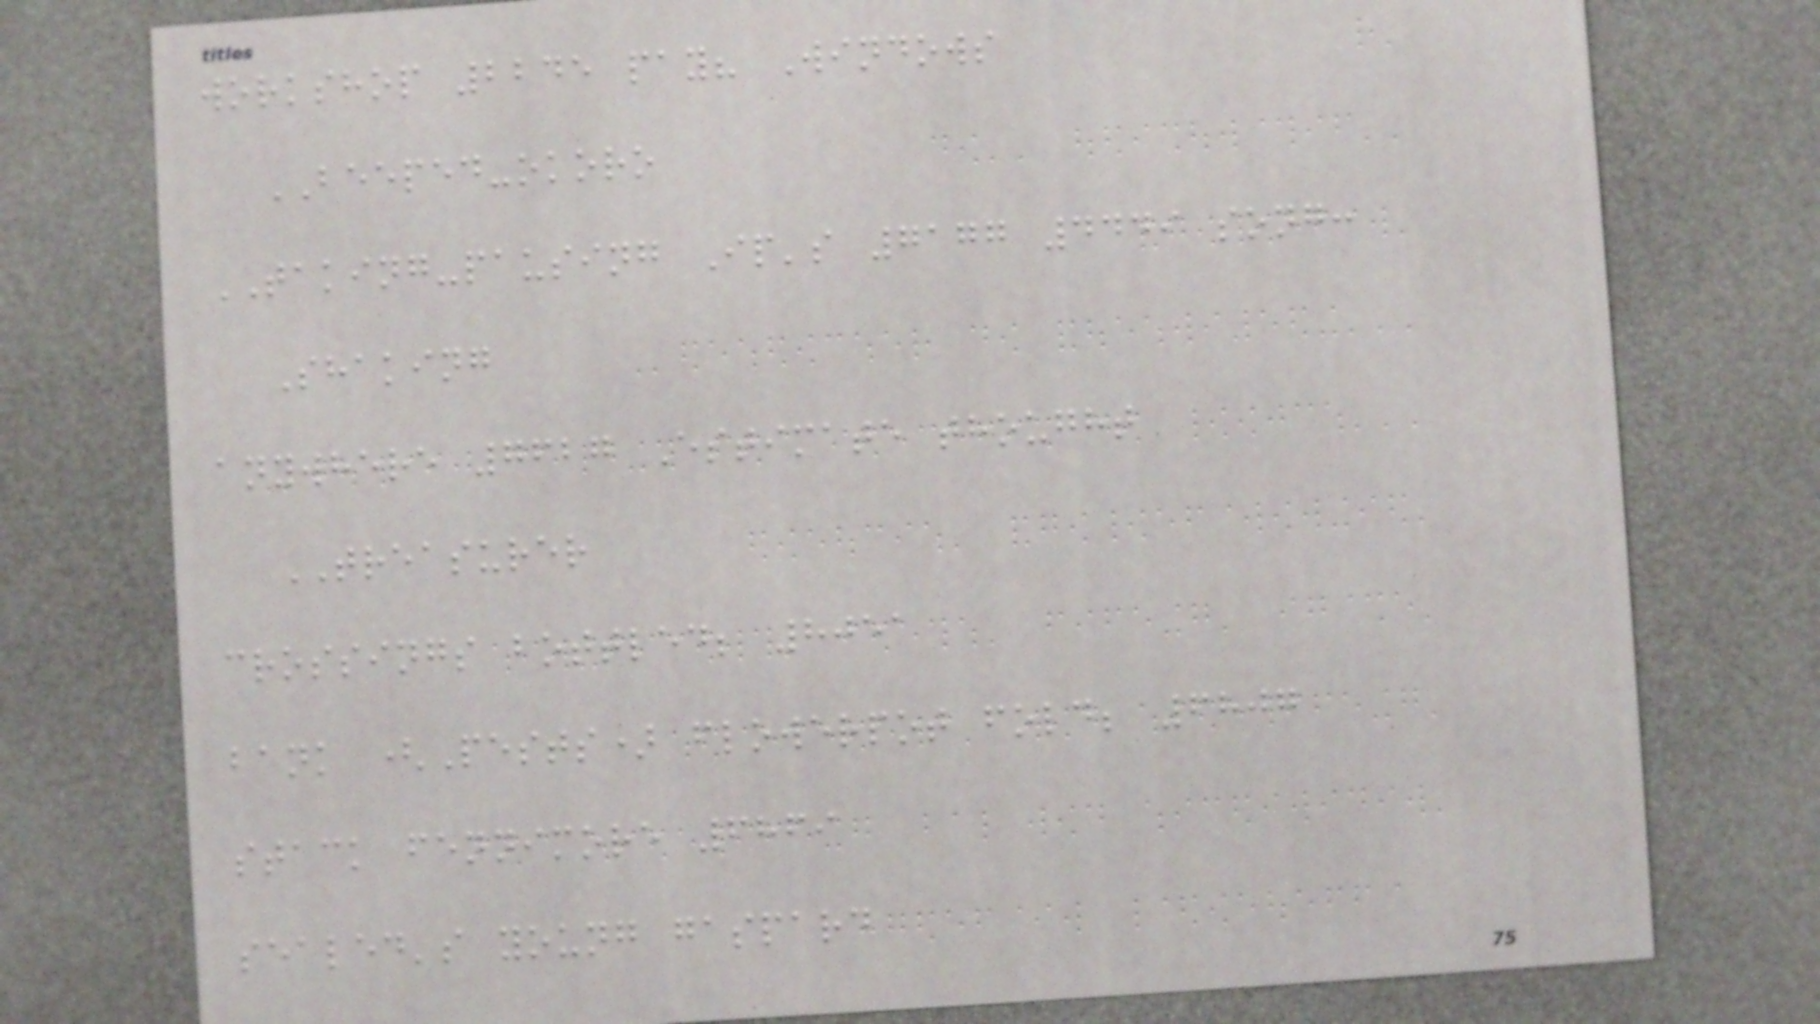workshop 2245 pay? Windows
BEEPED-okoro
TAKING-pausing Ip's 7177 4449 song:
Shaking
anywhere 7627 Estimate thought
TREASURER
crossings bottled; 8051
bank (Pests) flowerpot fold; 6807
stack fennimore 6869
sealed's young gaspard
